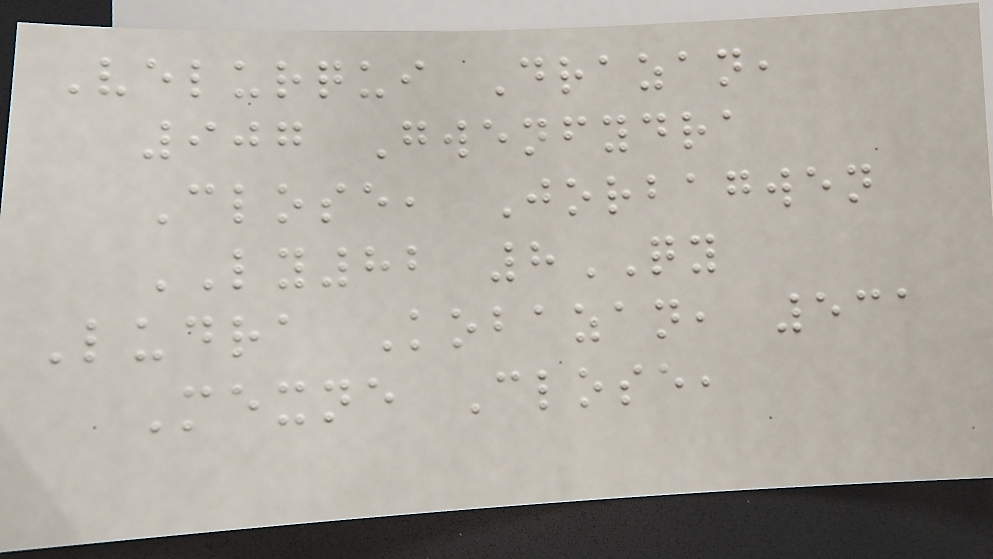Velurqui Drazan,
907 Gwenfydra
Close, Jorbagwen
LY82 8QY
Ludra Kobazan, 531
Mexne Close,
